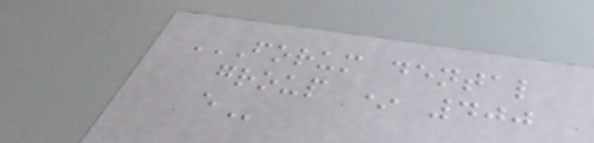FORUM DENTAL
GROUP * 400
E
